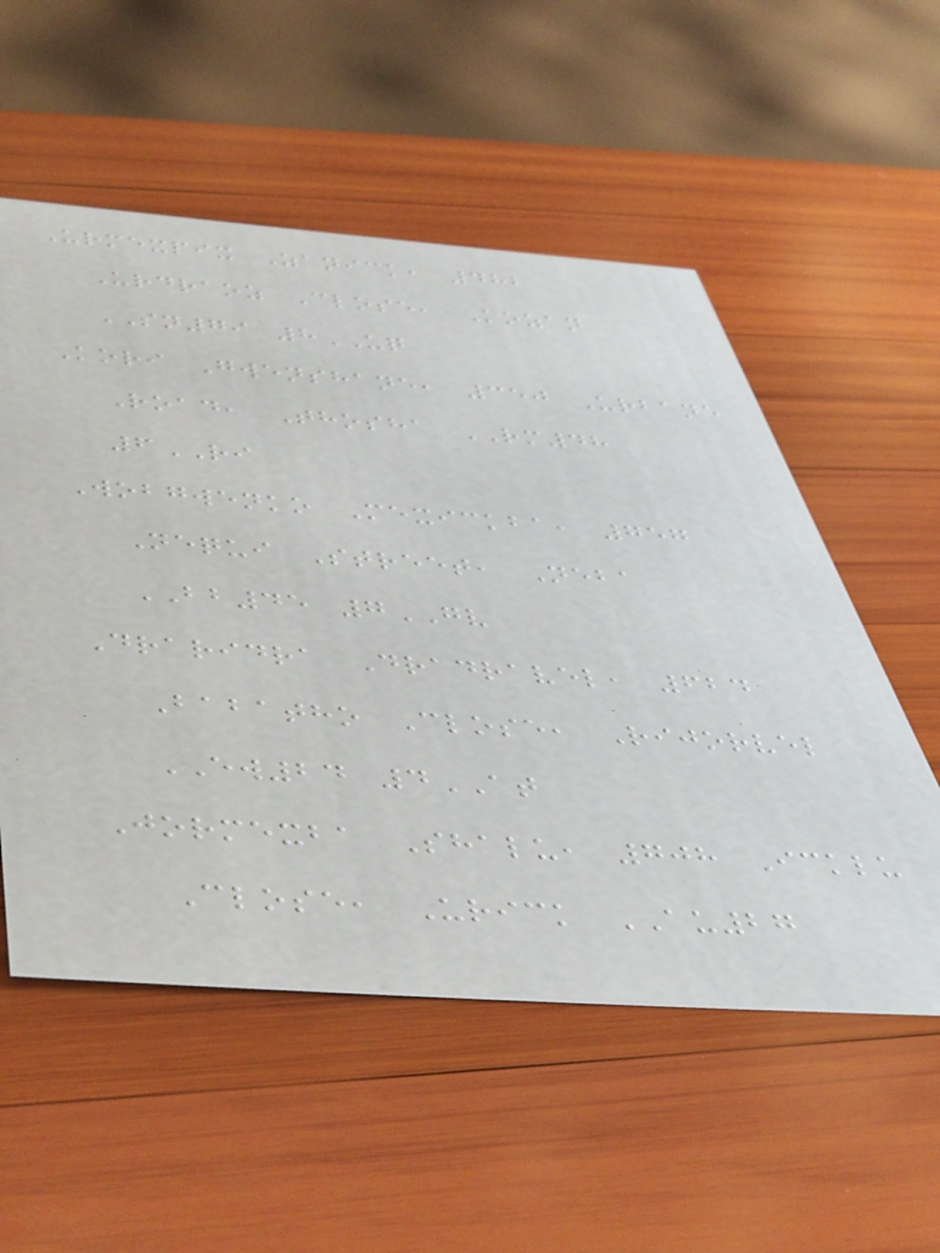Urmexpix Zanick, 482
Urdraoz Close, Kozan
SN79 8UQ
Kori Gwenshane, 350 Urbane
Road, Thosha RM48
6RI
Wobgwenko Mexickba, 757
Nequi Street, Neba
BB45 7GV
Draridra Dradravel, 624
Babatho Close, Rijorvel
EW24 4AT
Jormexba Shalu, 708 Icklu
Close, Urick AU27
